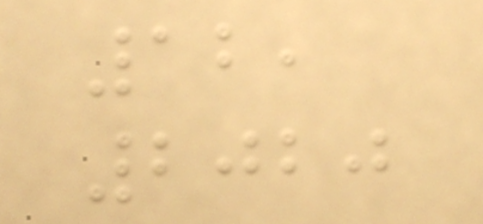12,
2020
